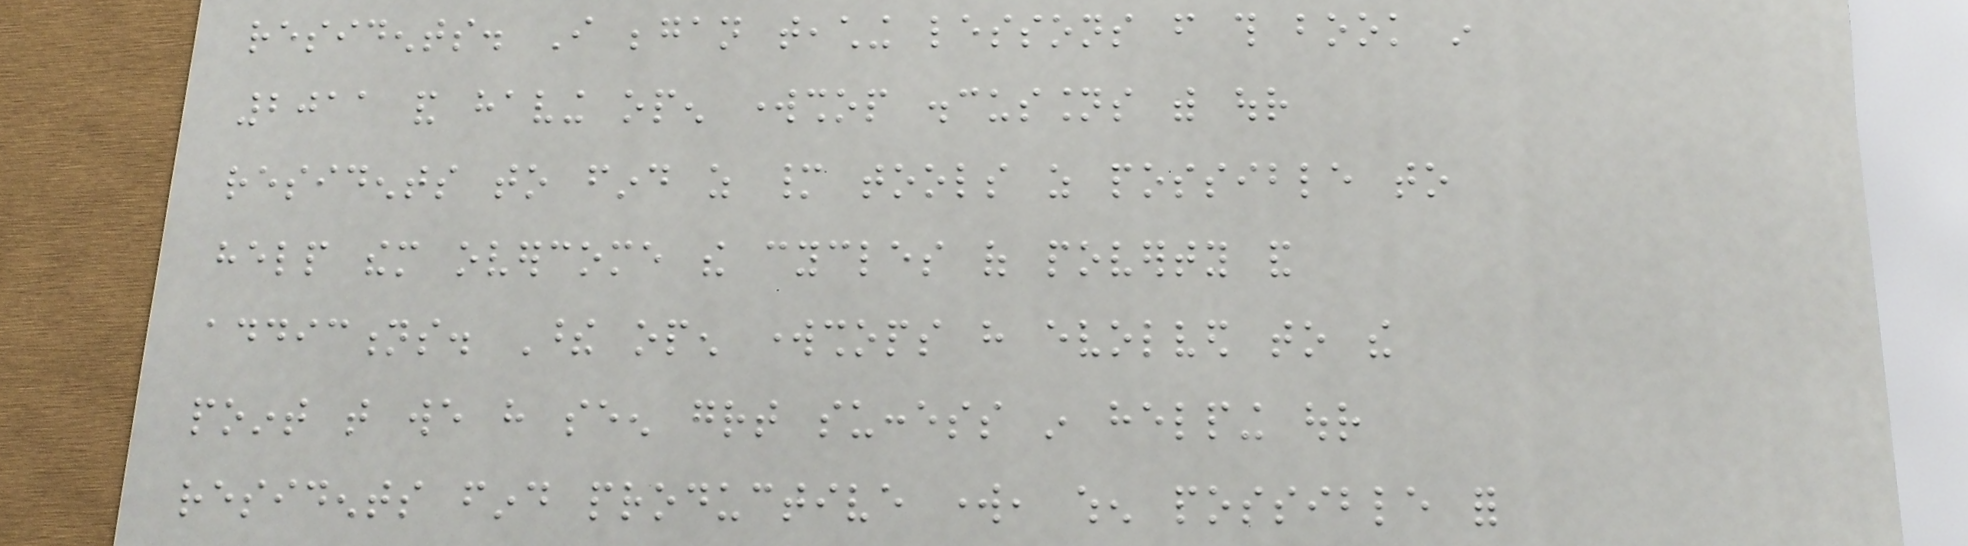residents. I began teaching lessons from this book in
2011 and having open workshop discussions with our
residents to find as many tools as possible to
help them overcome the cycles of poverty and
addictions. These open workshops have evolved to the
point that we have seen great success in helping our
residents find productive work, when possible for
